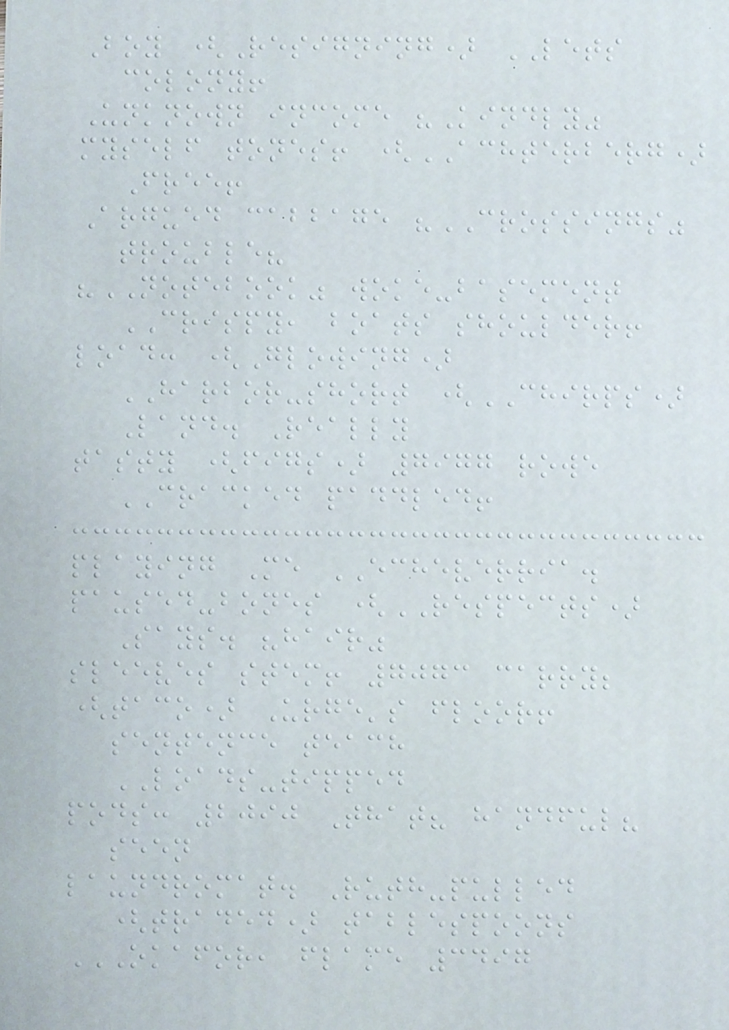Boy (Resigning) LETS
colony!
Unknown income "Kindly"
myself tones! (ACHTERBERG)
Free!
Argued cabbage "CROSSINGS"
trouble?
"NOTEBOOK" woke-basement
CRISPY, boats shoulder!
load: (Glowing)
HARBOR-short (CHIRPS)
Land. Really
tasty (figs) 7977 rowe
CRACKED paddled!
playing Me ECHEVERRIA.
paused-bones (RESPECTS)
Says. "hair"
sleeves stem! 7073 carry;
(taco) Urge's floor!
sentence teach
LOADS-tipped
pods: 2090 That? handful?
seen
laundromat. Ruth-pulled
(traded) tablespoons
OKAFOR, FLAME 3497
